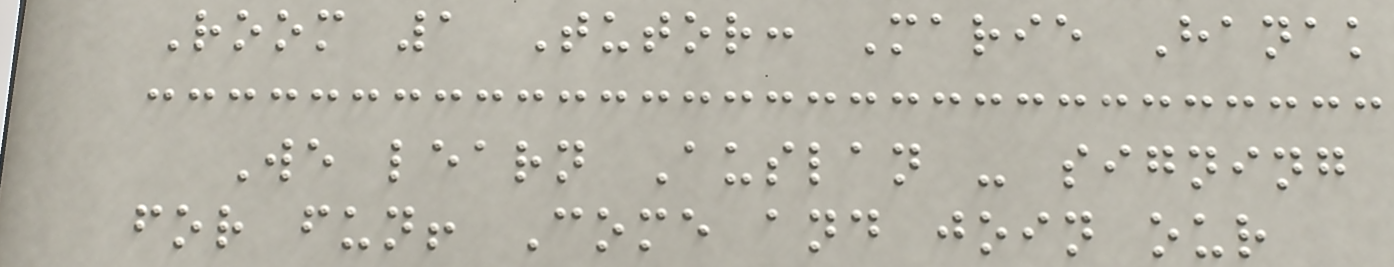Room 1 Tutor: Marie Hanak
We learn Auslan - signing
for fun! Come and join our
